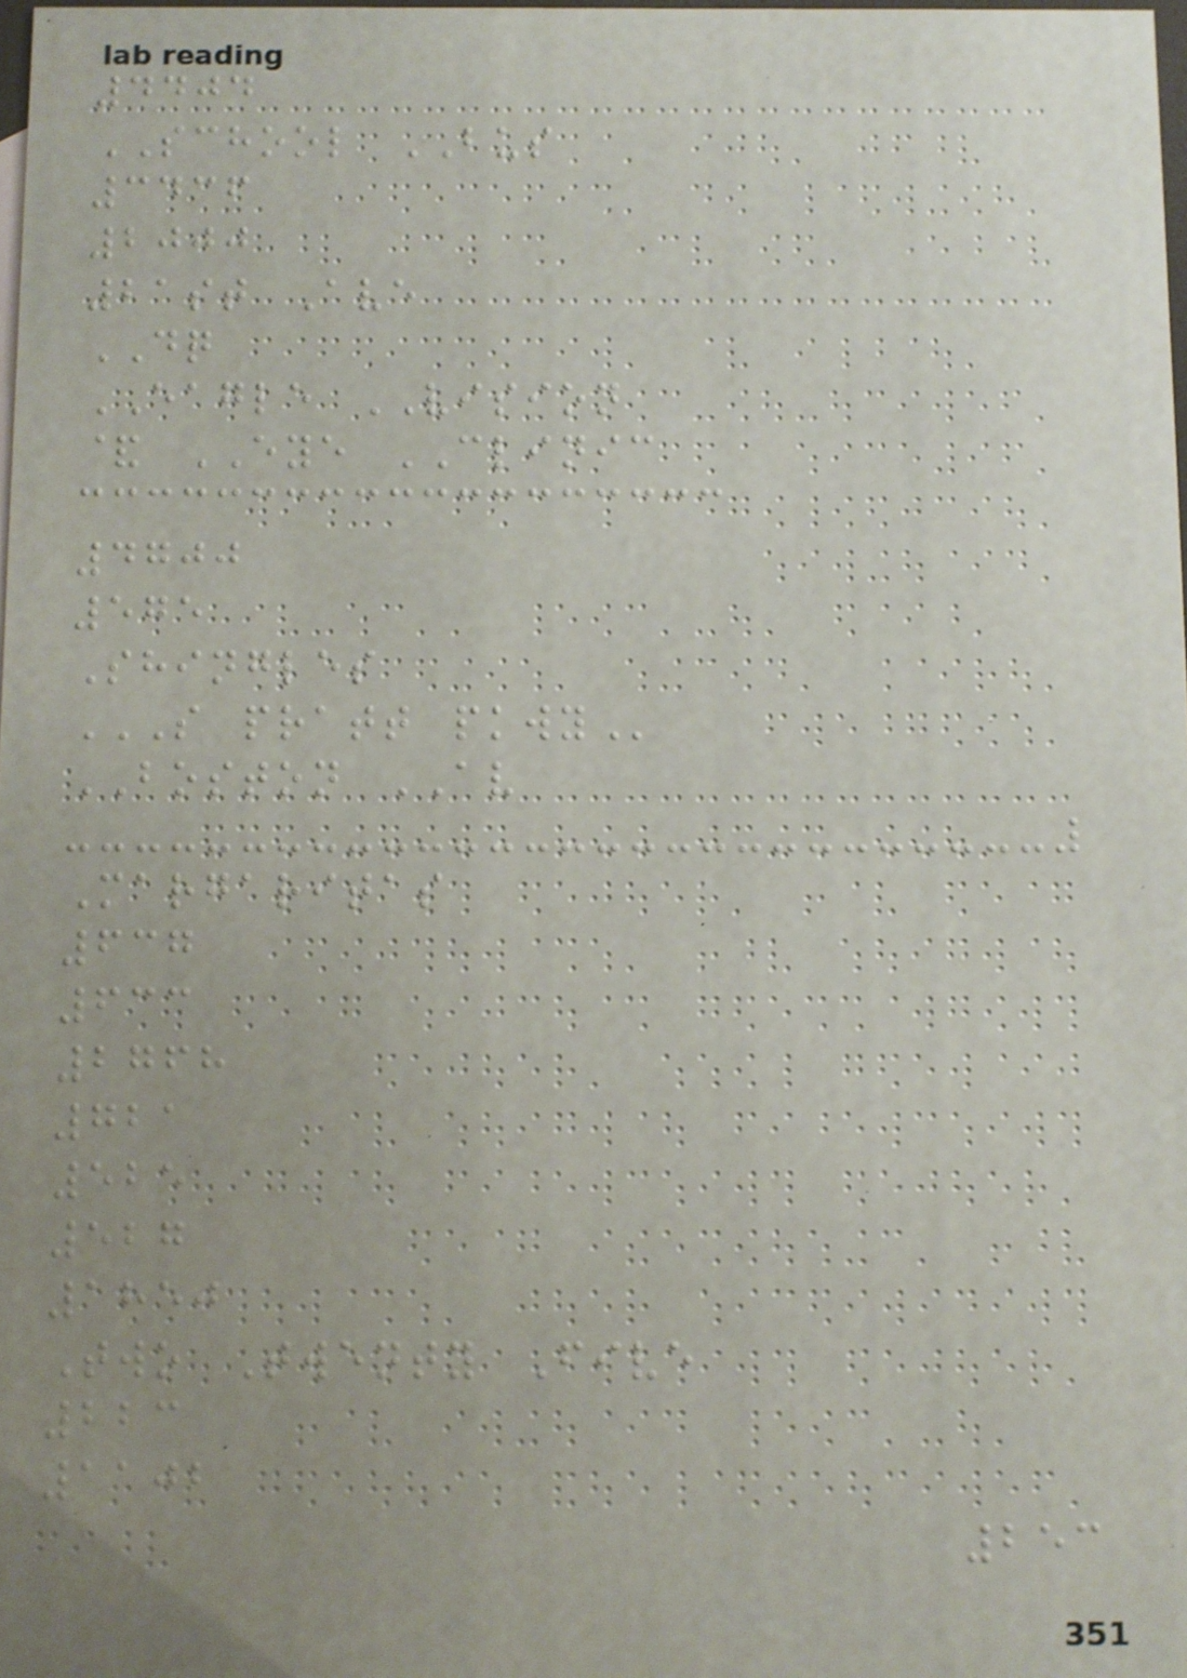4404
SCHOOL BUS
3436
2000
21st Ave
DQ
EAGLE VISION
& EYE CLINIC
4700
575
Shingles
S PRATT PKWY
BOSTON AV
Margaritas
637
633
2768
721
525
527
1850
Two Twenty Five
223
1102
253
